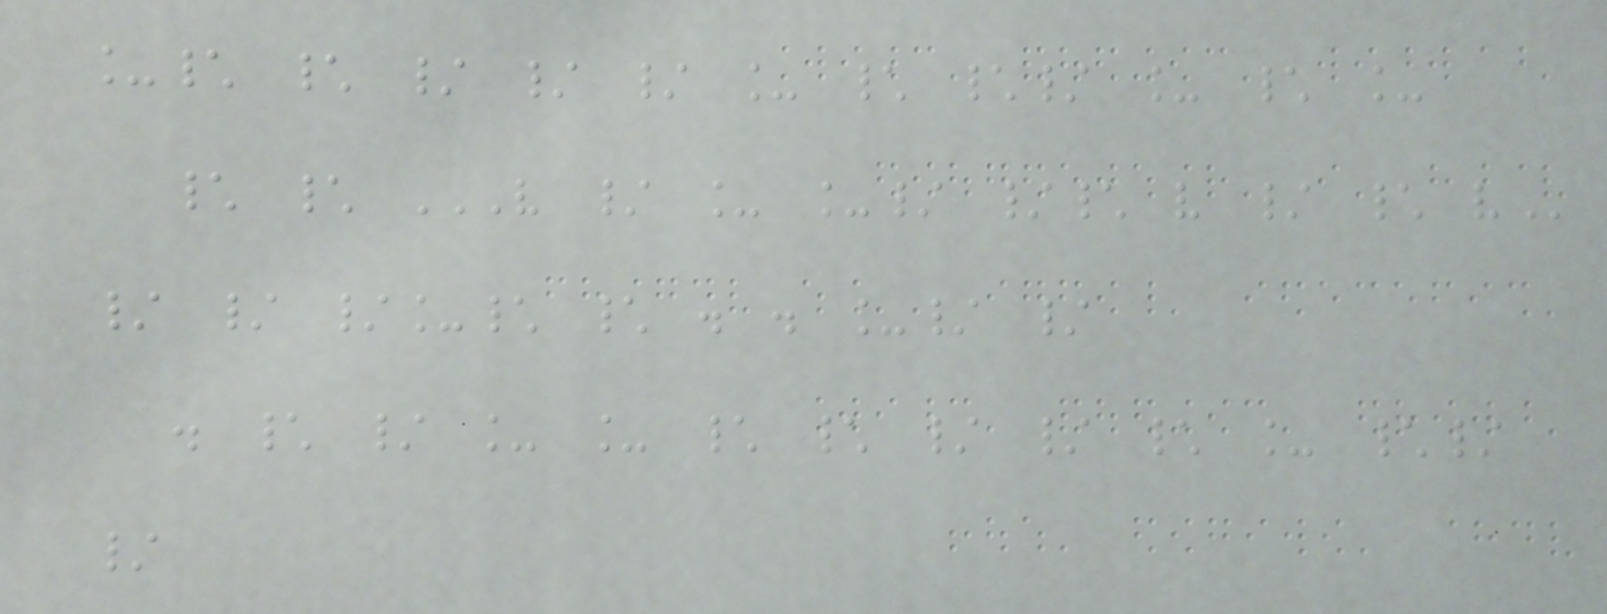_\ \ / / / _ \ \/ _ \ _
\ \ V / _ _/ /\ V / \ V
/ / /_\ \ . . _/ /
. \ / _ _ \ \ / / \ _ \/
/
